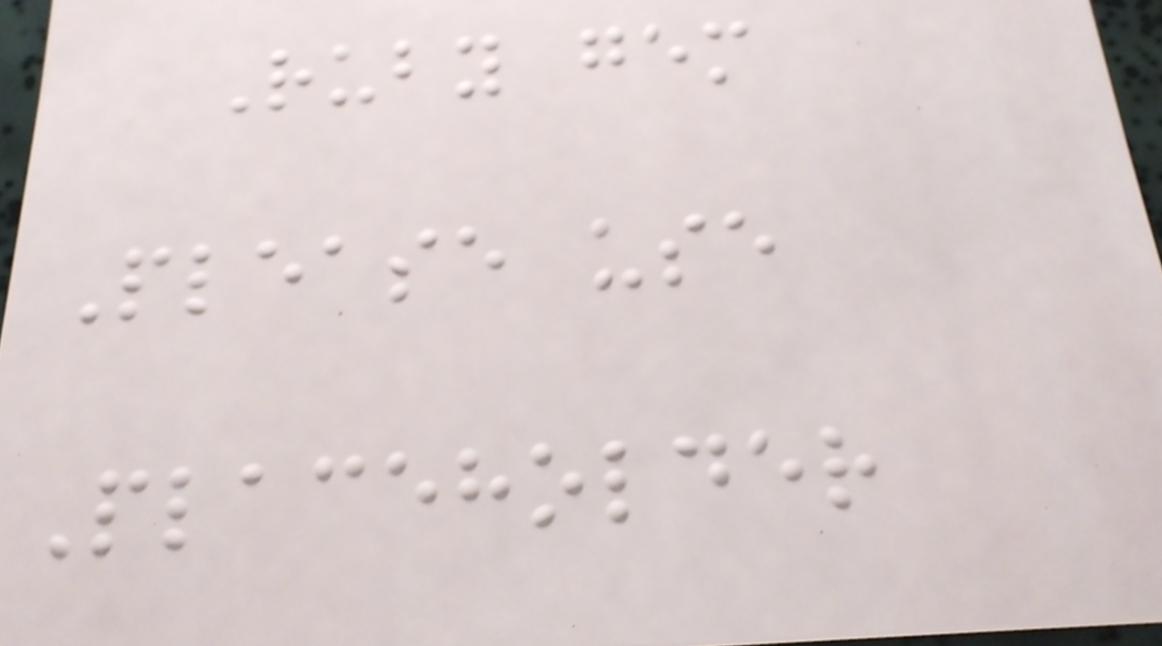Ruby gem
Please use
Placeholder
